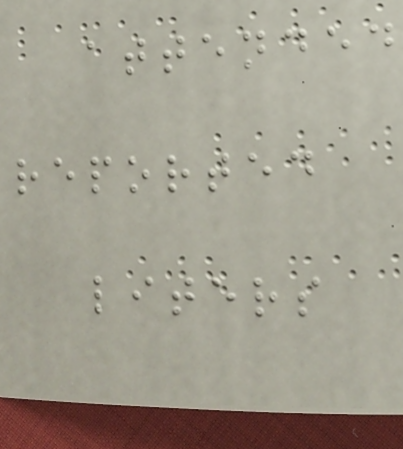attended
reported
liters
